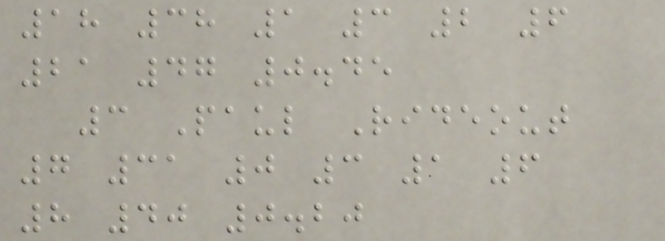18 38 1 3 2 6
21 47 0.45
3 Paul Rideout
7 31 0 3 1 6
8 40 0.20
